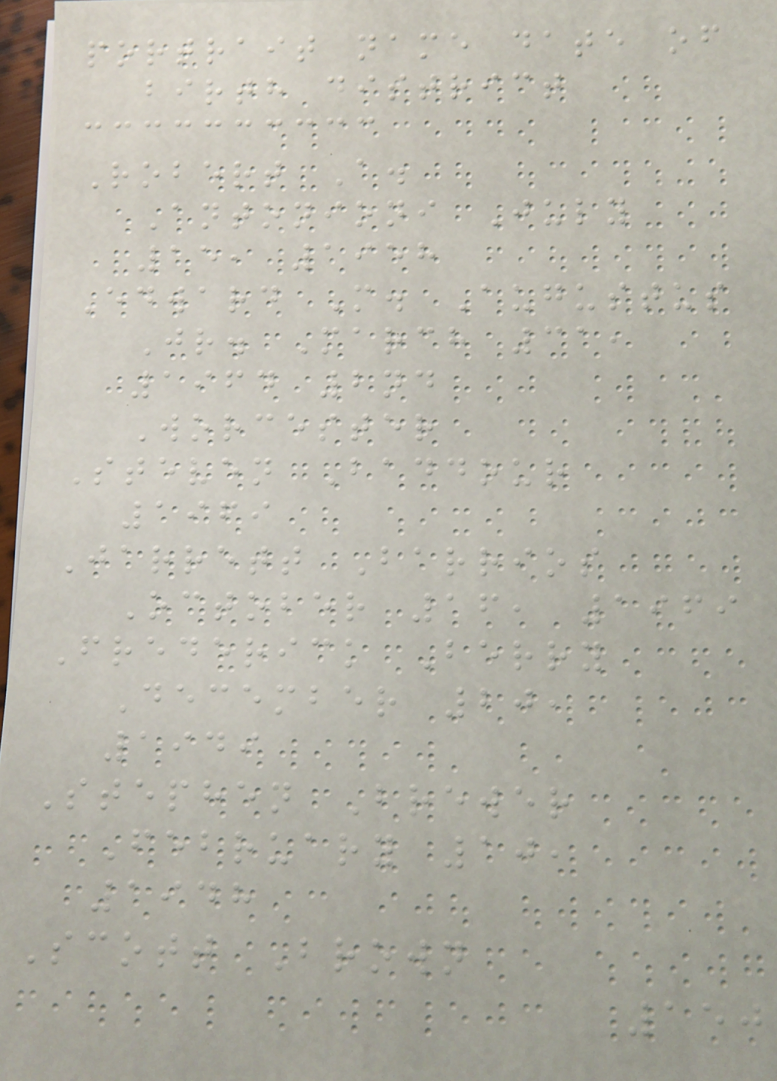portrait name date of
birth district
Robert A.
Antonioni July
15, 1958
Edward M. Augustus
Jr. March 31,
1964 2nd
Worcester
Steven Baddour
1969
Jarrett Barrios
October 16, 1969
Frederick Berry
December 20,
1949
Stephen Brewer
February 10,
1948
Scott Brown
150
